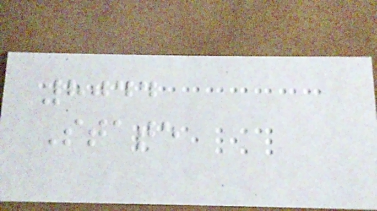8044
State
